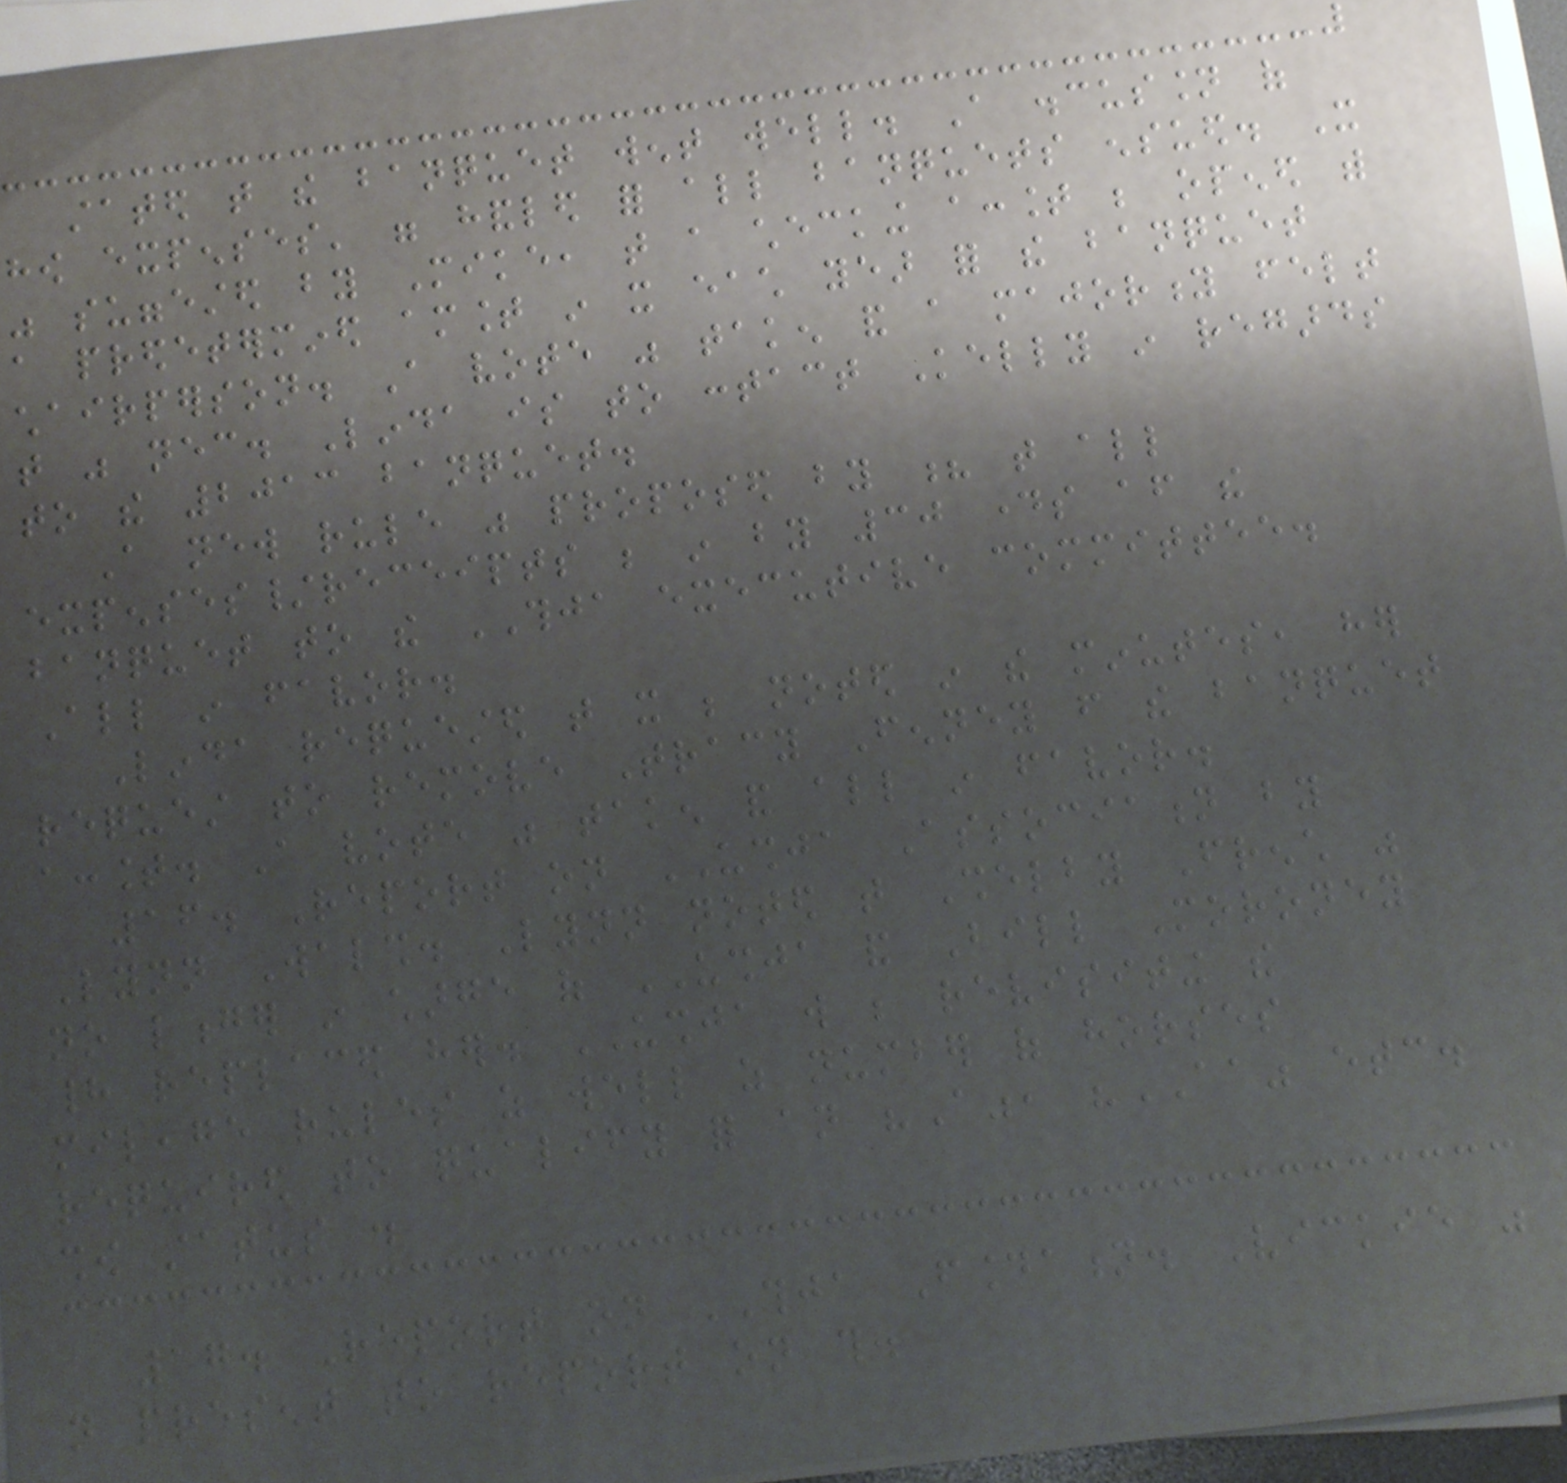stated that the banquet went well. A discussion of
how expenses' were handled for all banquets ensued. It
was suggested by Mike, that a checking account be opened with
a predetermined amount in it each year for the banquet
chairperson. A vote was taken and a majority felt
that was necessary. Linda is to contact Kelly in regards
to the 2013 banquet.
A new rule was proposed by ? that all
expenses/receipts be in by 30 days after the
banquet to the THJA executive committee.
All in favor.
Linda requested that it be noted in the minutes, her
request to remove Tracy Fenney from the banquet
account. A vote was taken and all in favor.
16. Report on USHJA Association by
Lynn Walsh. Lynn noted that Shelby French was
no longer in charge of USHJA and Bill Moroney
had replaced her. USHJA will be revisiting the
mileage rules as well as number of horses
required to qualify for an "A", "AA" etc.
show status .
17. Report on THJA Foundation. Vickie was
not present to report on this.
